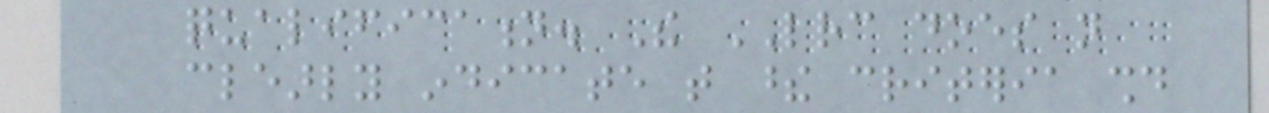qualification. The LRC does not
clearly indicate that these criteria should
